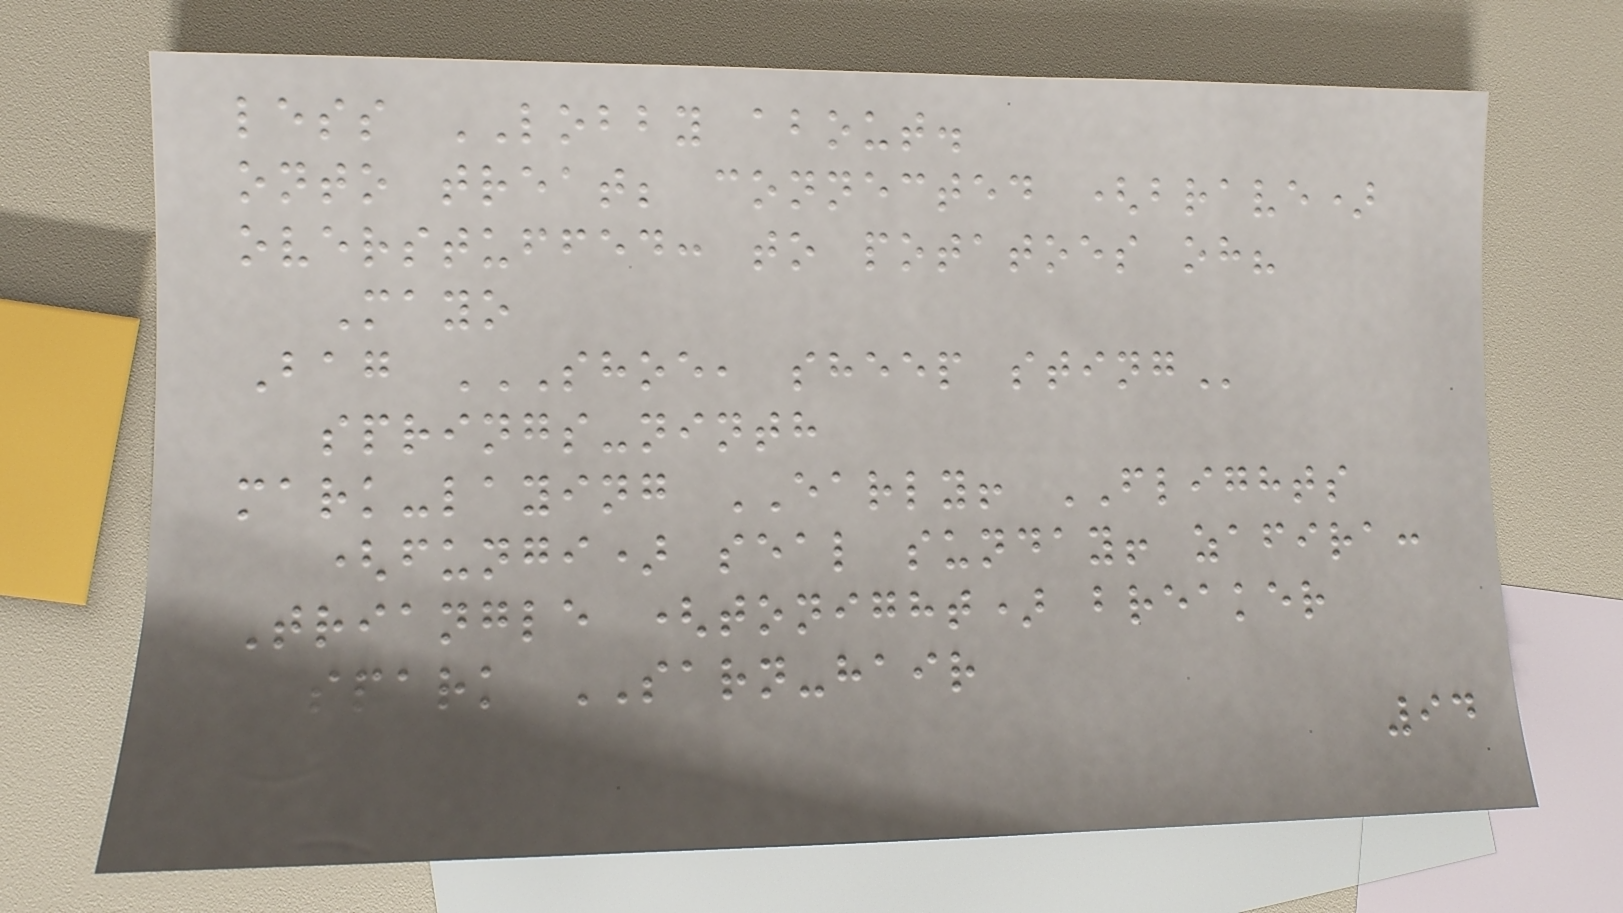less LOBBY about.
onto treat; connected (brave)
overstuffed: to potatoes oh?
Mayo
Bag SHOE, SHEEP STING
springs-ninth
mark-laying EARLY! FLIGHTS
(fungi) seal sunday! zafira:
Triangle (tonight) breaker
spark SARN-hair
94
